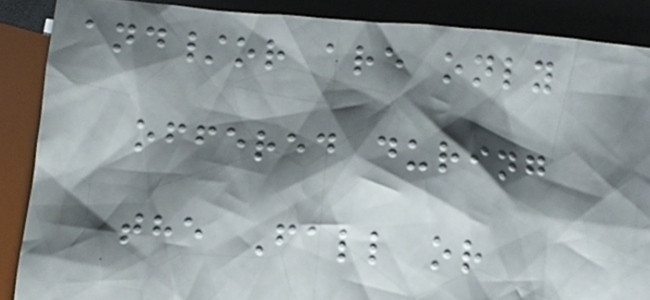and/or are only
offered during
the Fall or
